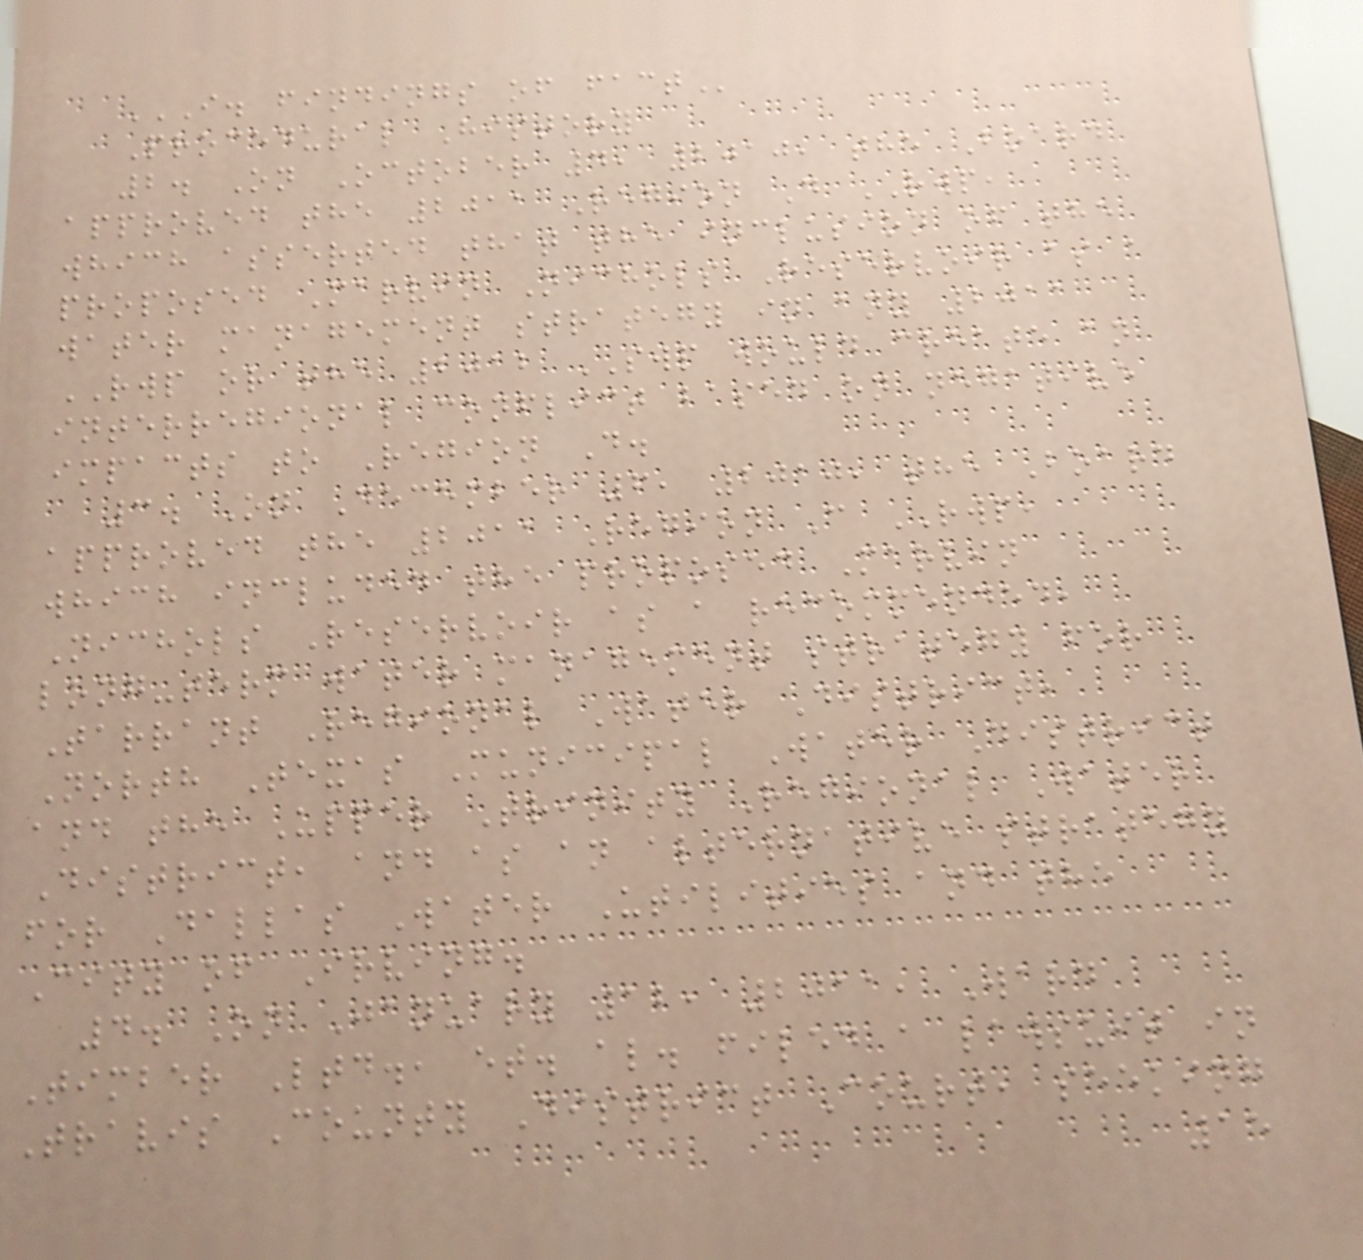I. FINDINGS OF FACT
Procedural History
2. On October 4, 2010, the Board
approved the 2011 Region D RWP,
which asserted that the inclusion of the
proposed Marvin Nichols Reservoir as a
water management strategy in any 2011
RWP or the 2012 SWP would create an
interregional conflict based on negative
impacts to Region D.
3. On December 6, 2010, the Board
approved the 2011 Region C RWP,
which included the proposed Marvin
Nichols Reservoir as a recommended,
long-term water management strategy for
Tarrant Regional Water District,
North Texas Municipal Water District
and the Upper Trinity Regional Water
District, and as an alternative strategy
for Dallas Water Utilities and the
City of Irving.
4. On January 12, 2011, Ward
Timber Ltd., et. al. filed a lawsuit in
Travis County District Court, seeking
15
